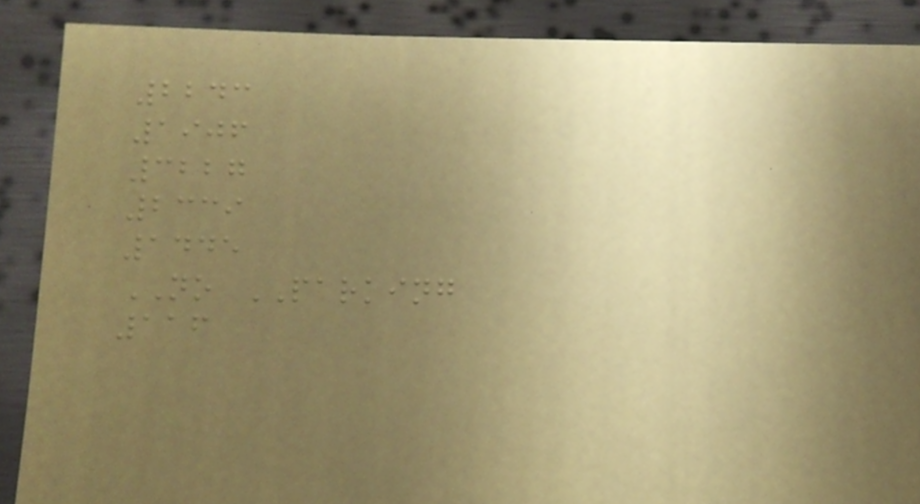2243
1906
3227
2339
1445
NO PARKING
116
